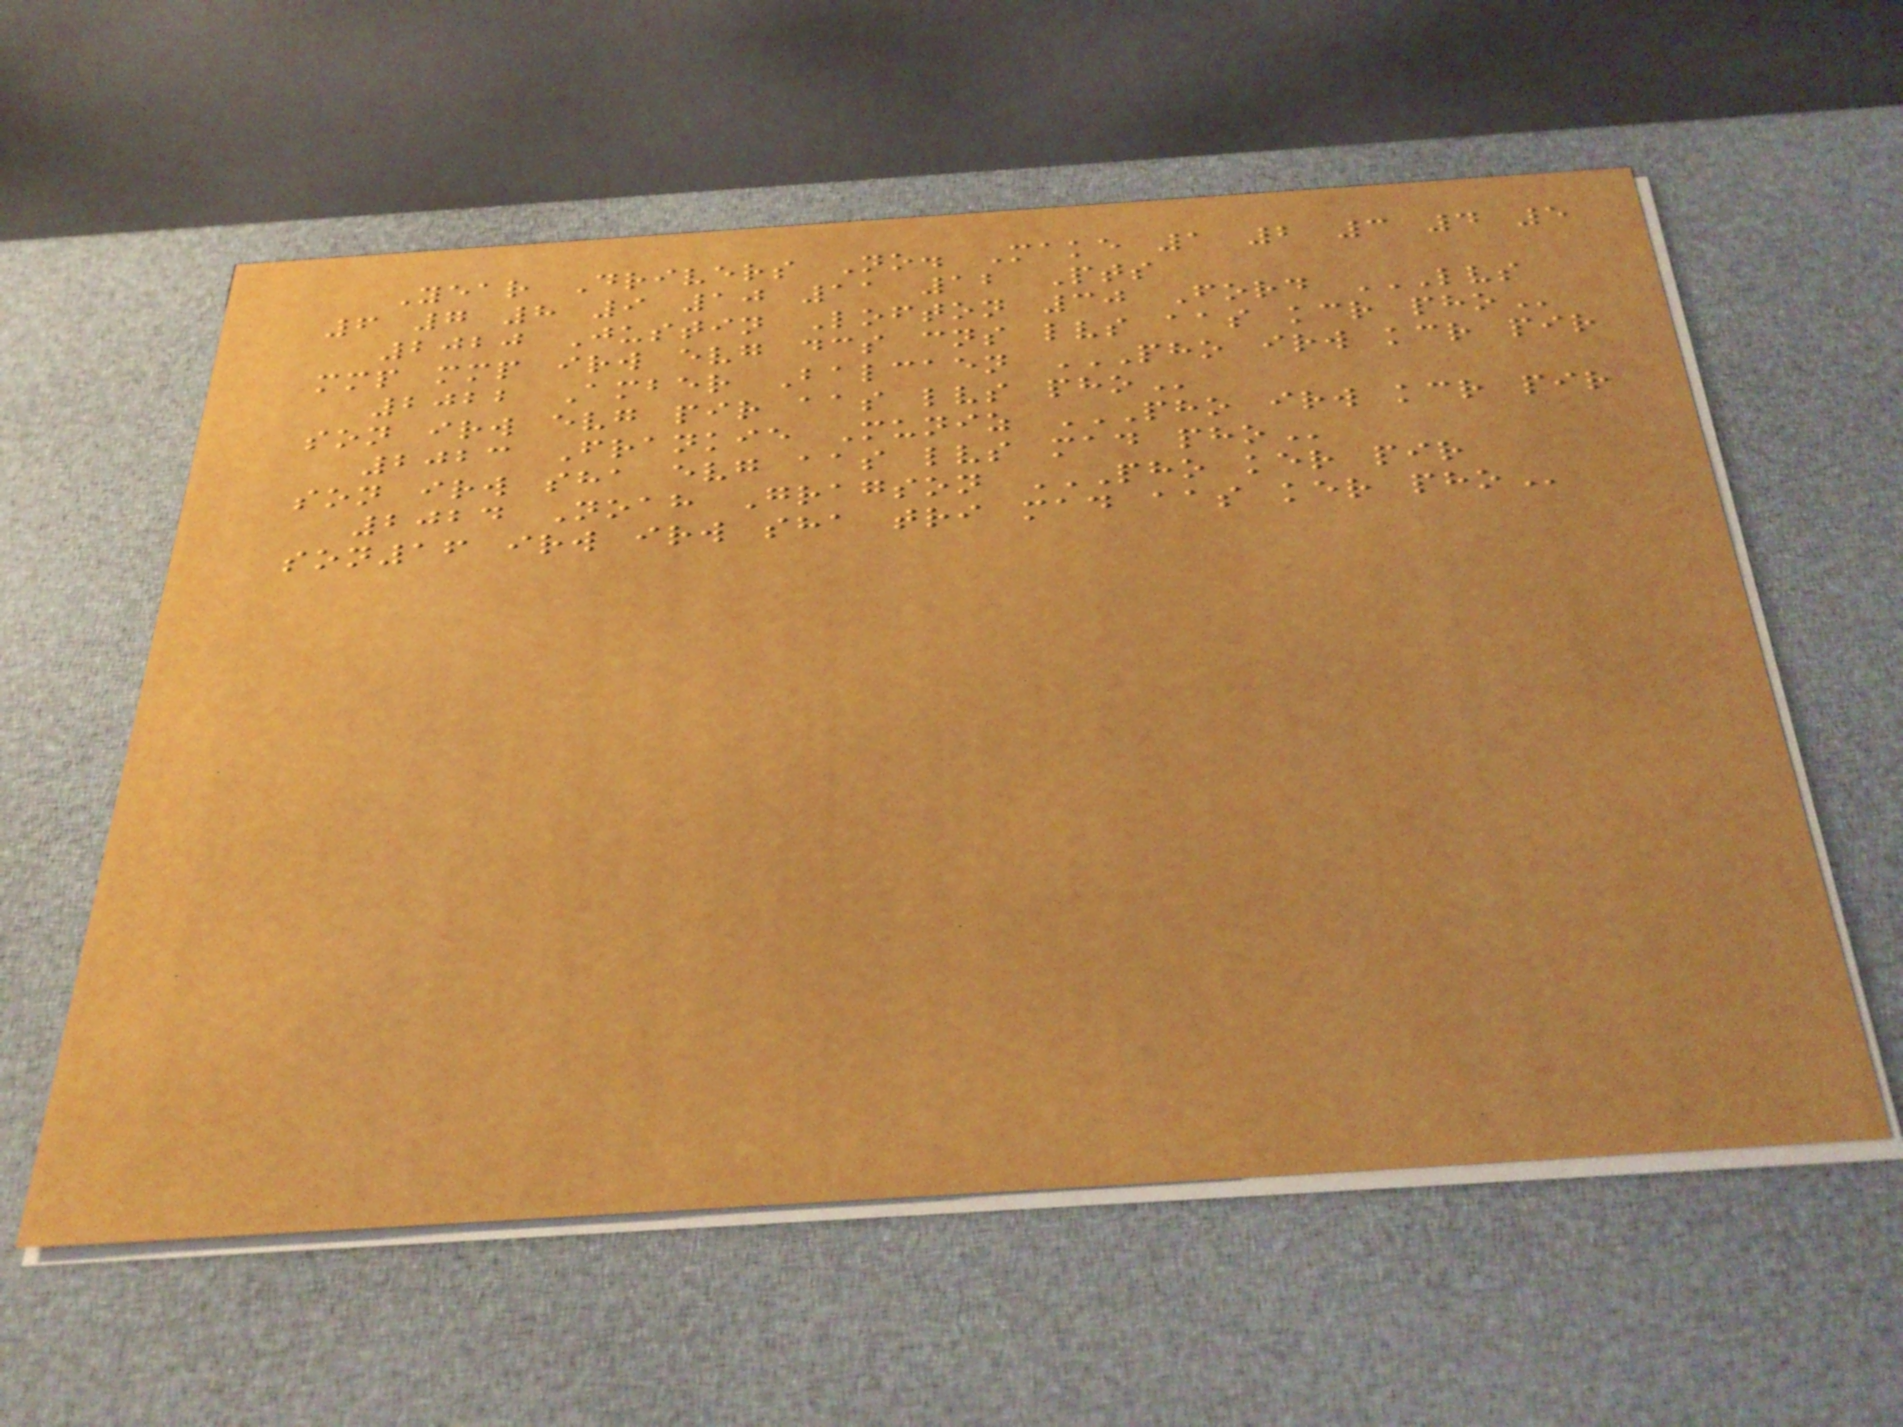Year Drivers No. Make 1 2 3 4 5
6 7 8 9 10 11 12 Pts
2020 Justin Lofton 30 Ford LVS
MMP MMP IRW EVG DCS CNS LVS AAS KCR PHO
2022 Amber Balcaen PHO IRW KCR PIR
SON IRW EVG PIR AAS LVS PHO
2023 Frankie Muniz PHO IRW KCR PIR
SON IRW SHA EVG AAS LVS MAD PHO
2024 Noah Gragson PHO KER PIR
SON16 IRW IRW SHA TRI MAD AAS KER PHO
